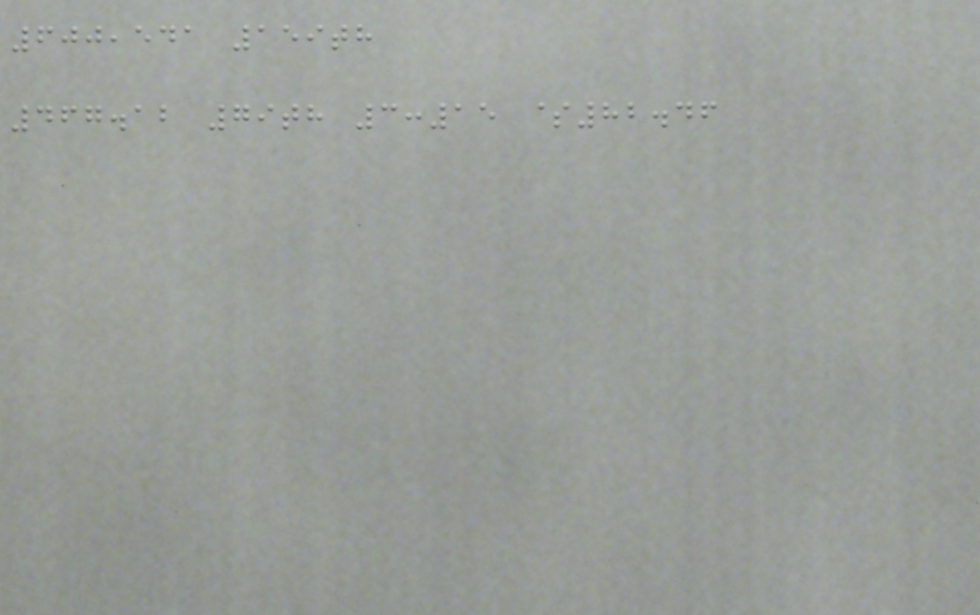600,541 159th
467.12 79th 3:15 $82.46
